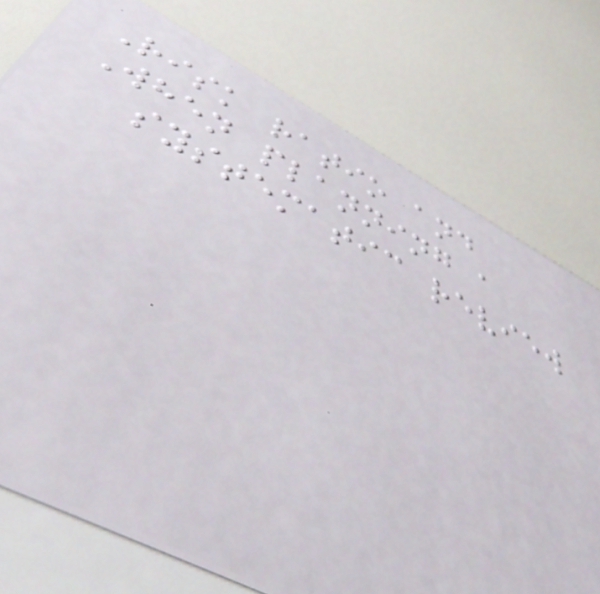Risk ratio and
When planning a
systematic review
